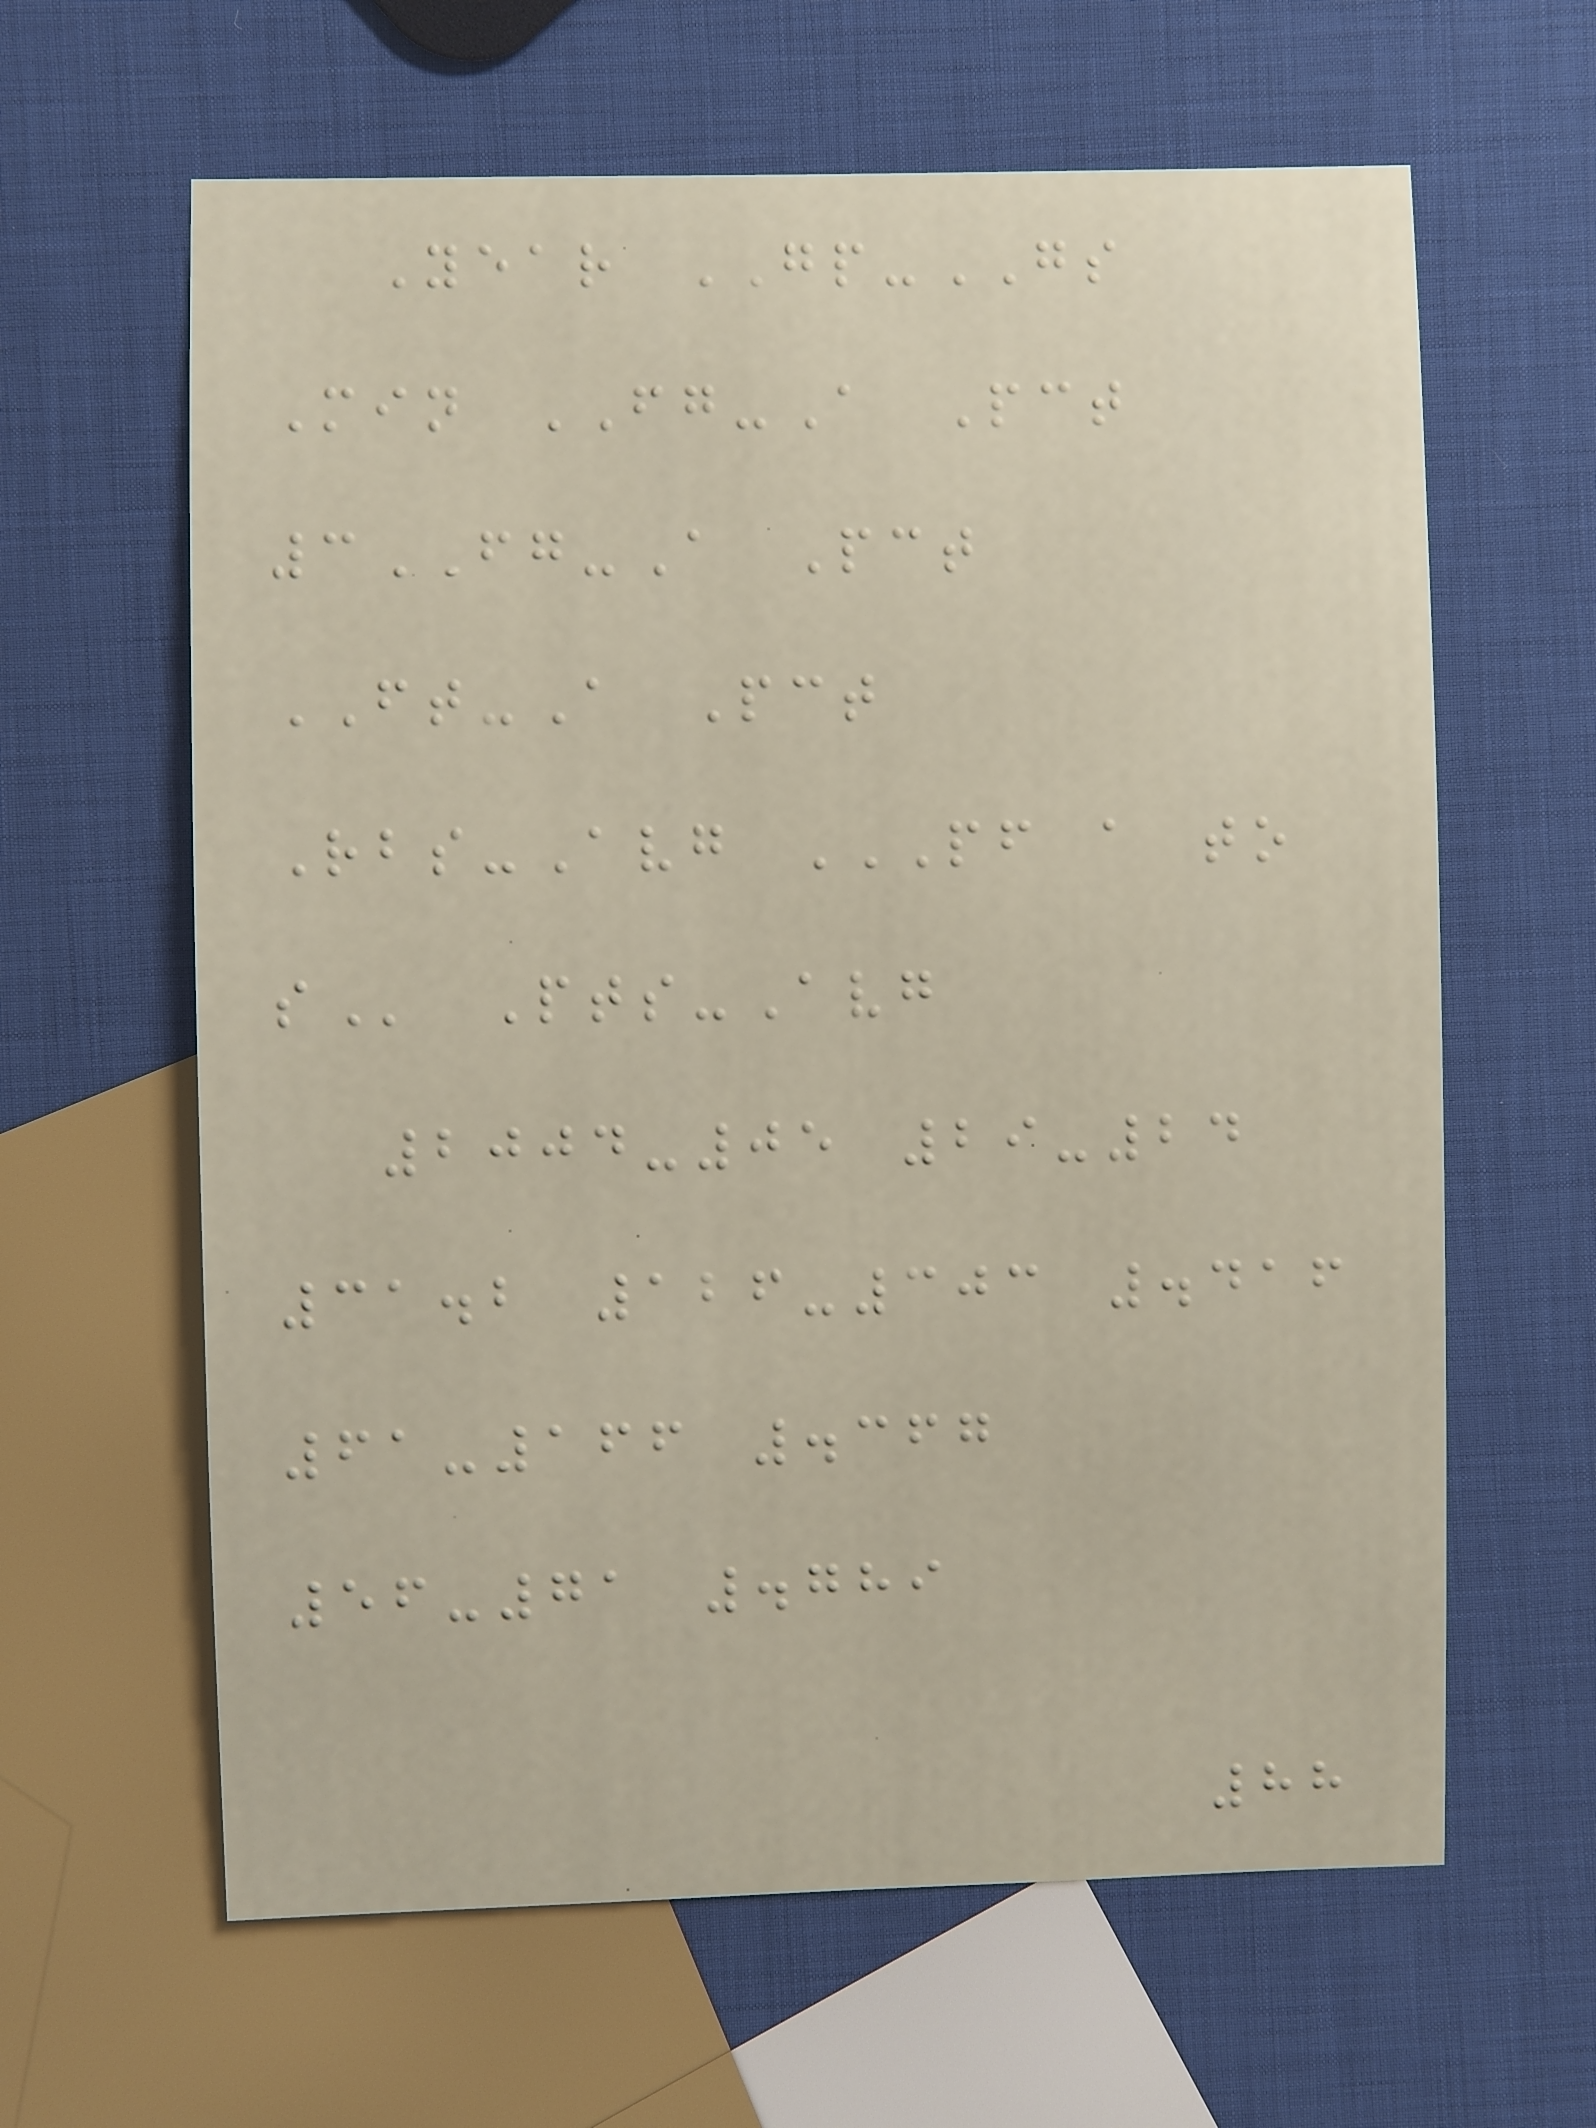Year GP-GS
Min FG-A Pct
3FG-A Pct
FT-A Pct
Rbs-Avg PF A TO
S Pts-Avg
2004-05 29-24
31.2 126-303 .416
61-166 .367
56-71 .789
88
